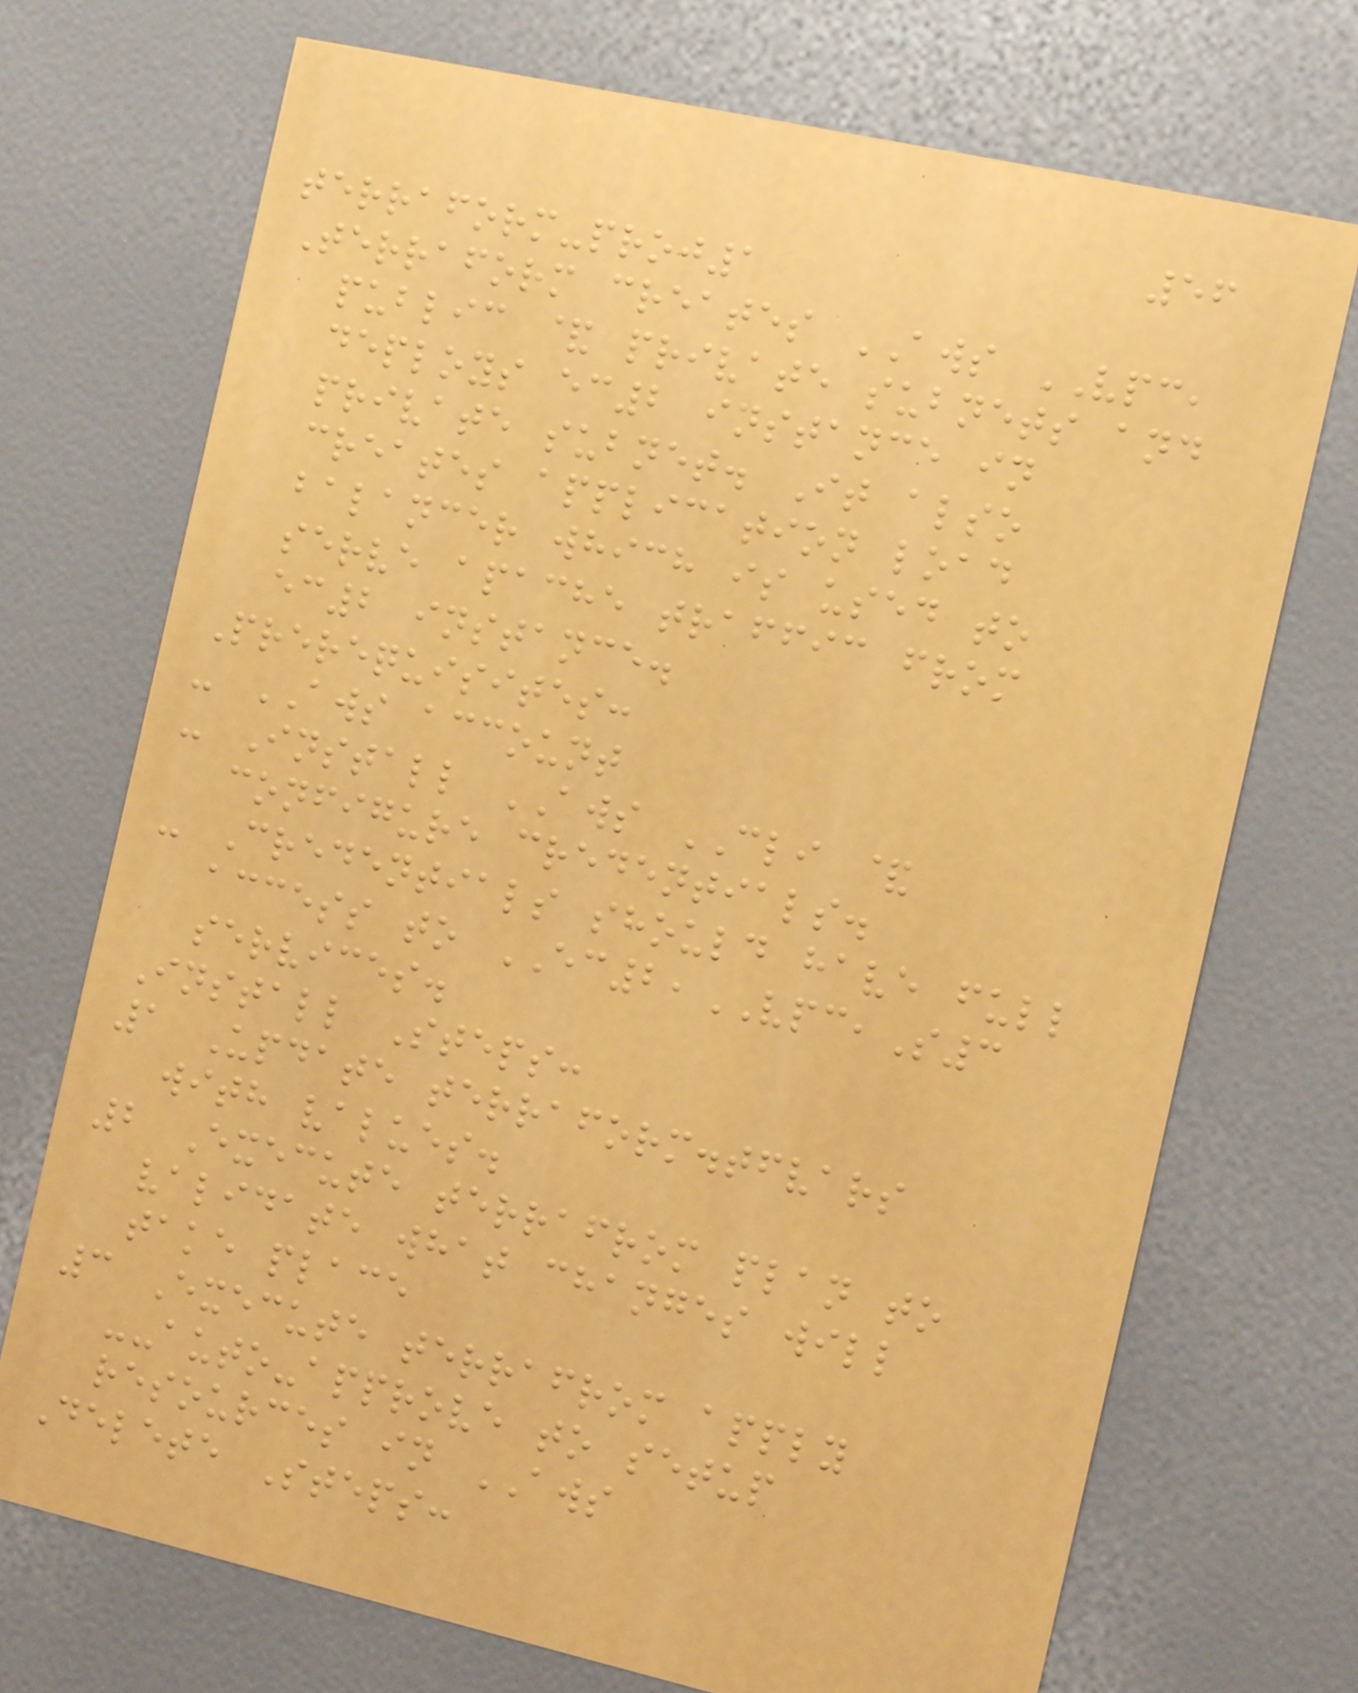56
terraform-proj1
Terraform creates AWS VPC,
public & private subnets and
deploys ec2 instance in
private subnet. It also
creates application load
balancer which is used to
serve apache traffic from
ec2 instance.
Prerequisites:
- AWS account
- Install AWS CLI &
configure credentials.
- Credentials should have full
access to EC2,VPC,S3
services.
Install Steps:
1 Update terraform.tfvars
with values.
2 Execute terrafrom plan to
validate what changes will
take place
3 Execute terrafrom apply
--auto-approve to setup
resources in AWS
Delete Steps:
